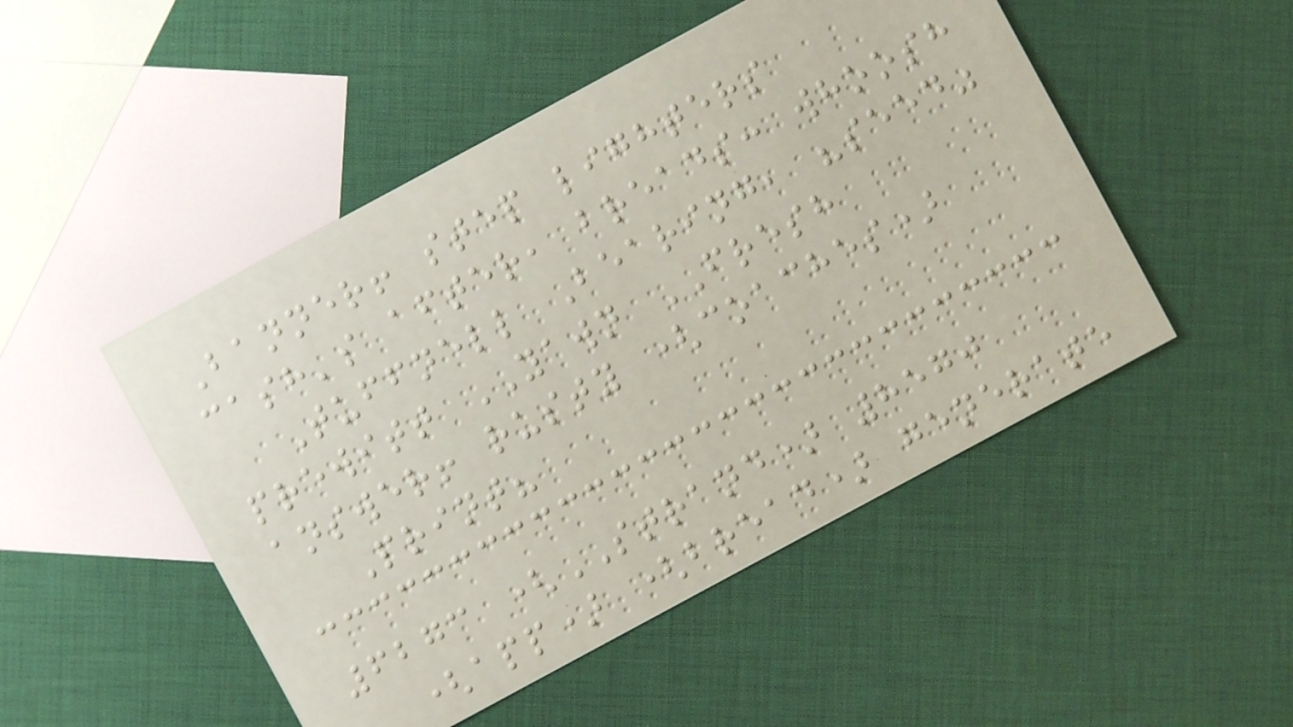Banner! step lighters
cash's after, breads: whoosh
Tuffnell Bearing, "seed"
prewitt YAWN FRESH
answer! rusty (coaches)
Print?
6273 (STRAND) 8570
(app) (bread) generate
